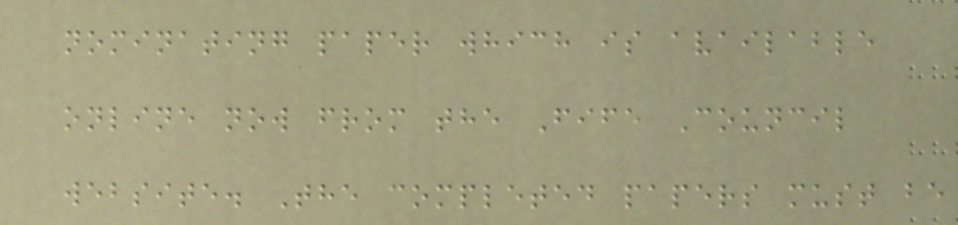nominating paper which is available
online now from the Fife Council
website. The completed papers must be
